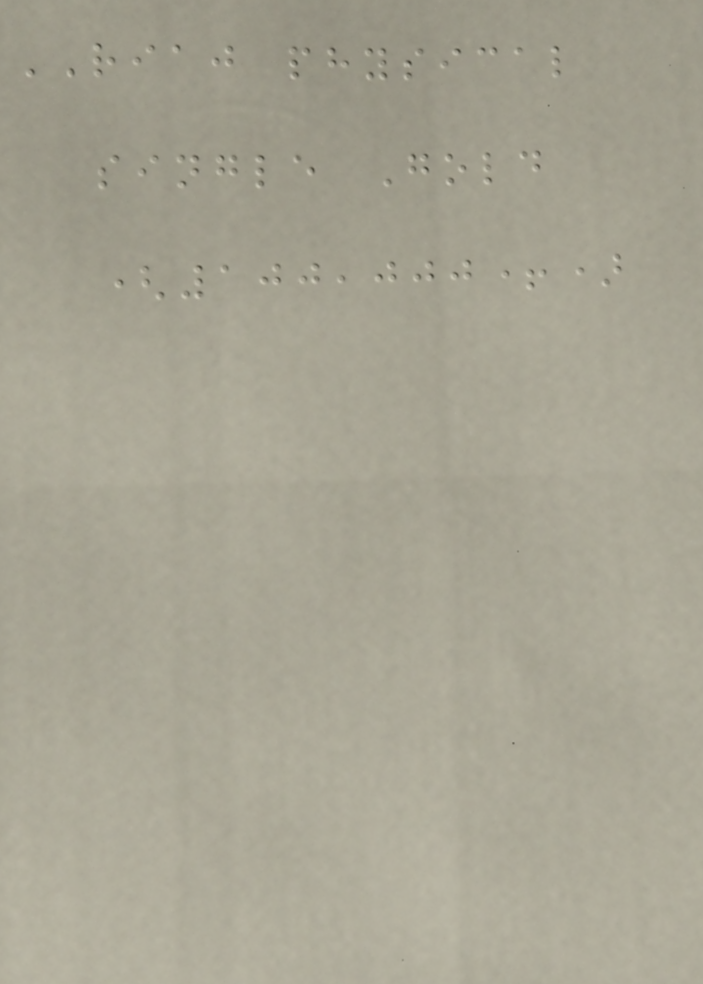RIAJ physical
single Gold
(100,000+)
